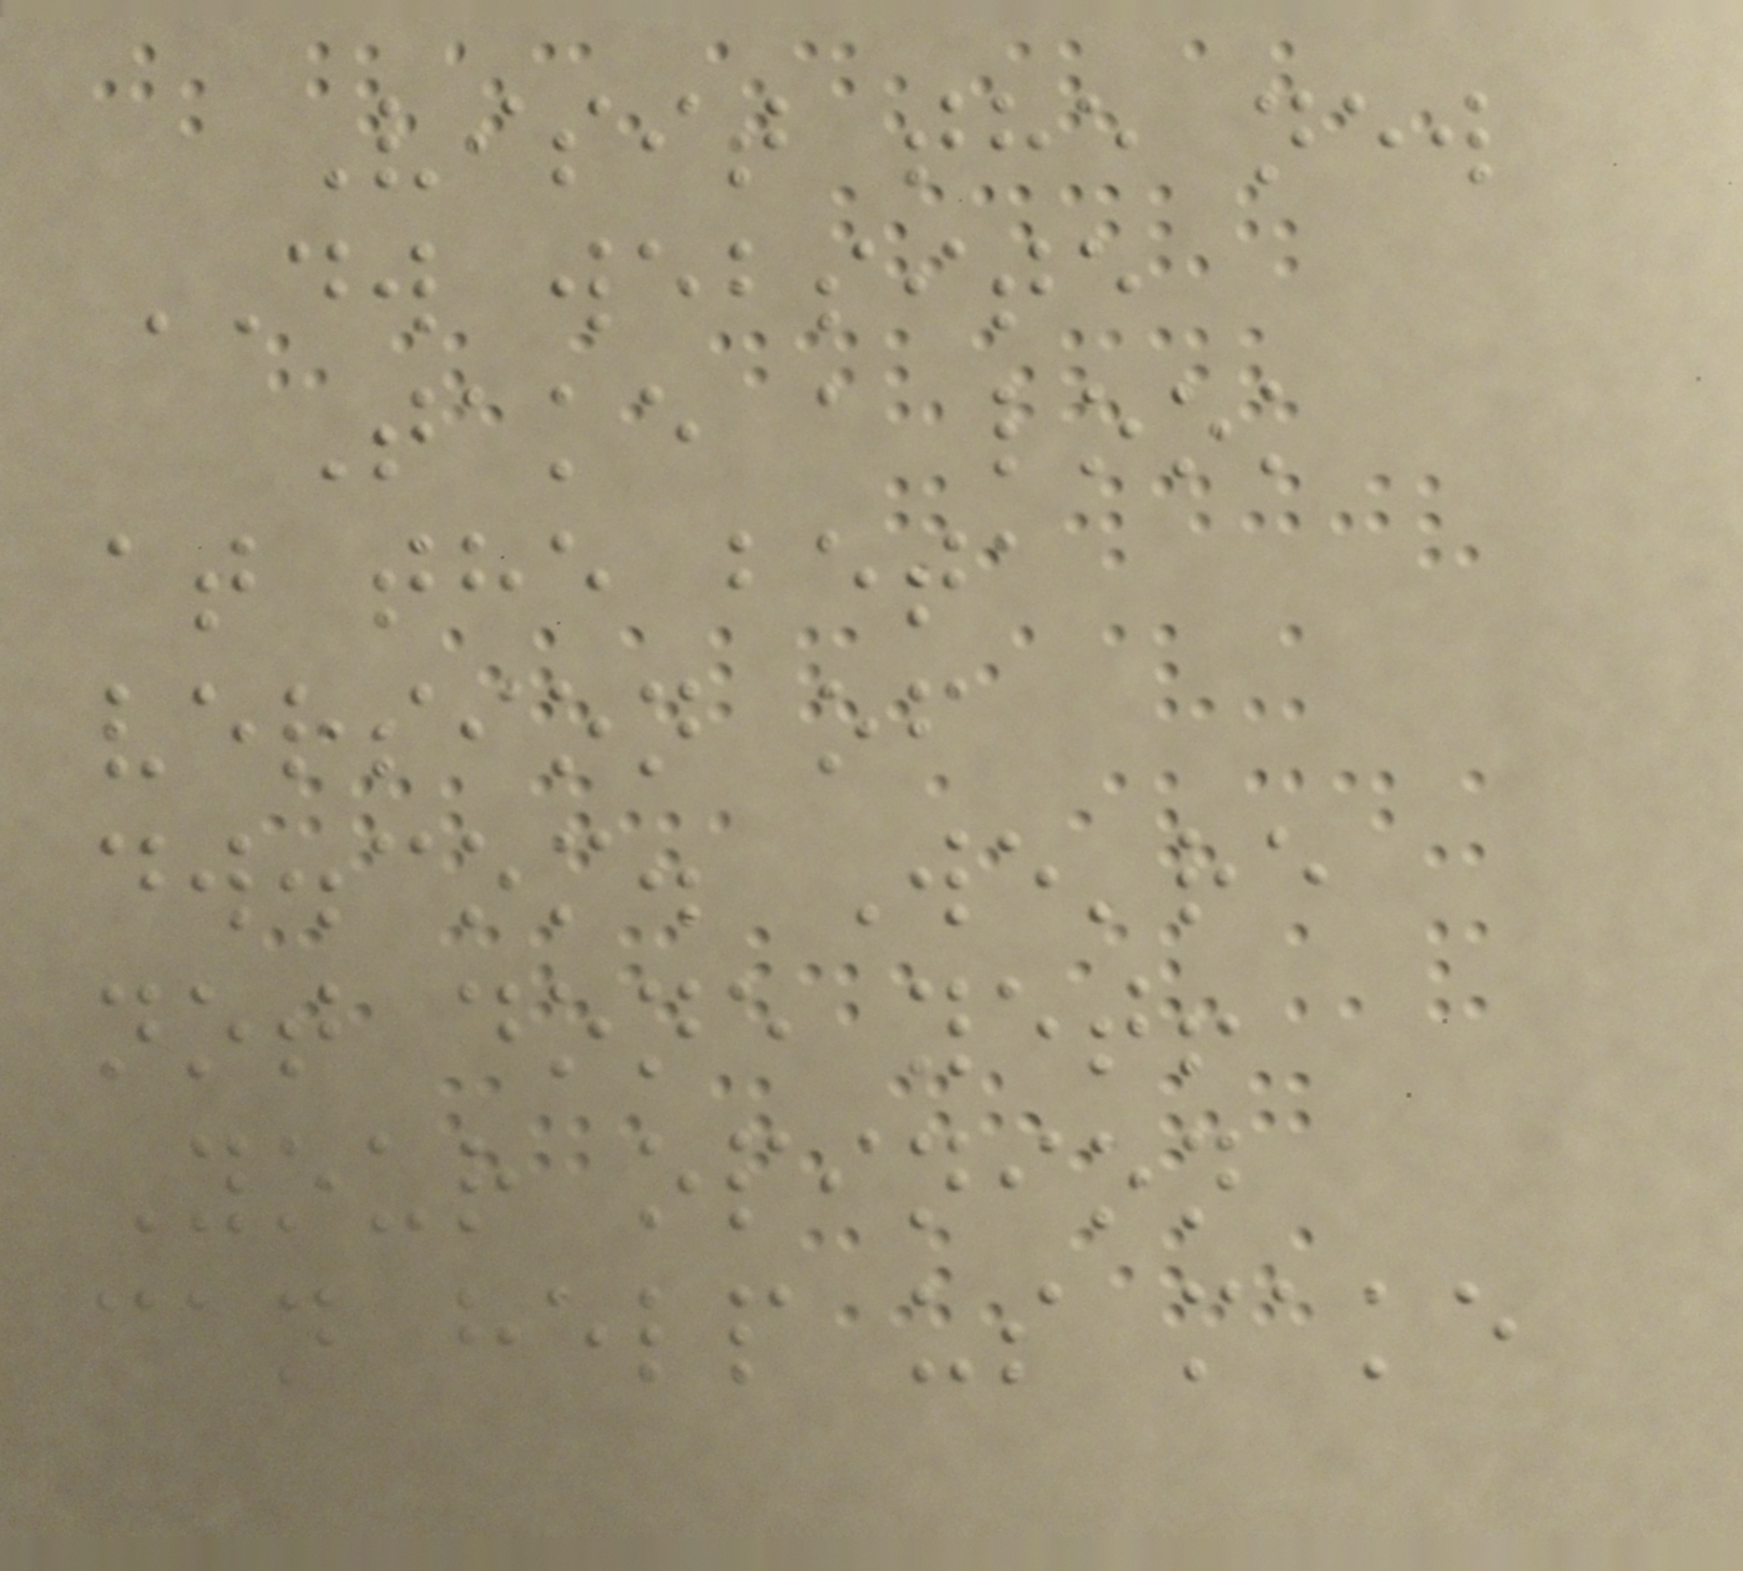Visit the new
DW website
Take a look
at the beta
version of
dw.com. We're
not done yet!
Your opinion
can help us make
